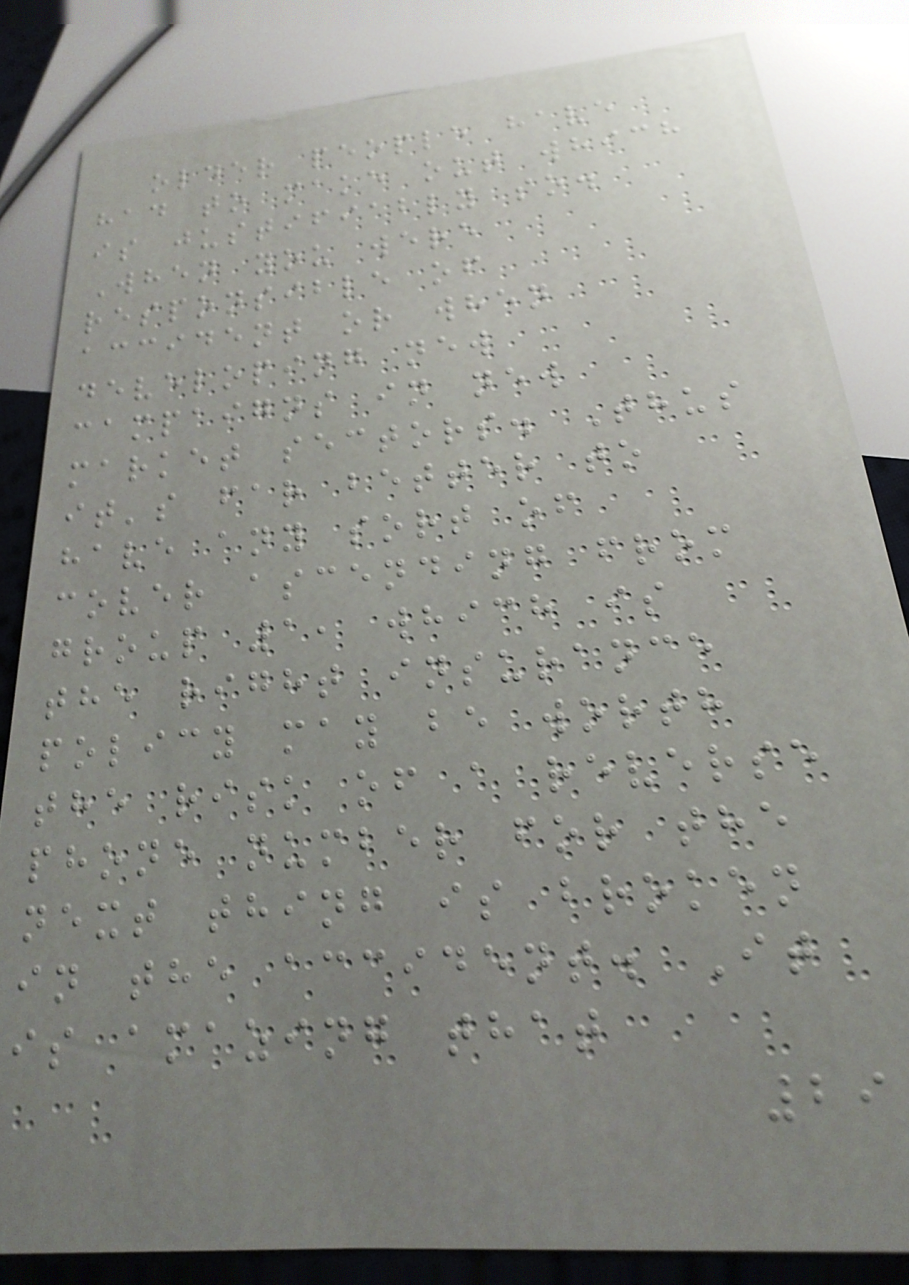older people have
had to make out which
is justifiably so.
When you were
responsible of
accident or when
developing new
campaigns in new
market sectors. Thus
it's far better to
have any sort of
cover ascending from
group 1, which is
the right insurance
policy may be worth
the risk of a reverse
phone number for the
next thing is broken
in the accident. It
is amazing that
29
